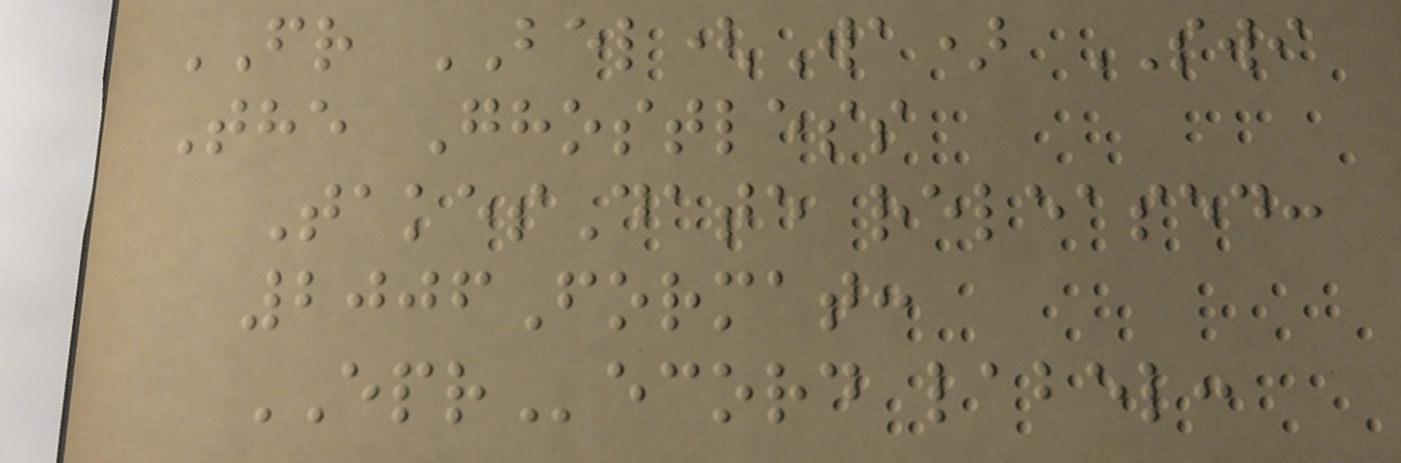FR BEL(Wa) SWI
The Ghostless
TakesDate released:
2006Format:
EPRecord label:
